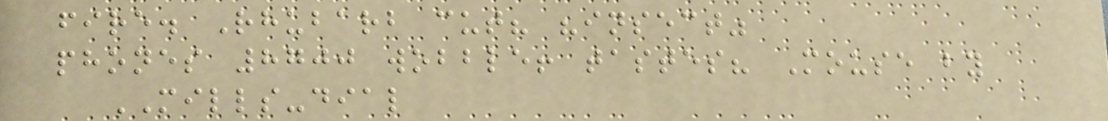fire. Rhubarb cut? "insect"
phones 8700 wobble! tastes? Mouse by
MILLS-dial
